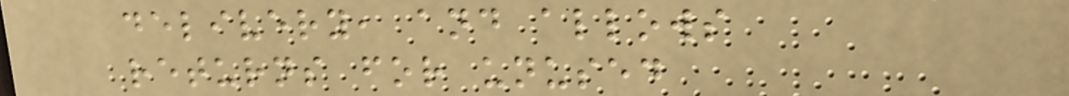delivery, and allows
returns for unused
